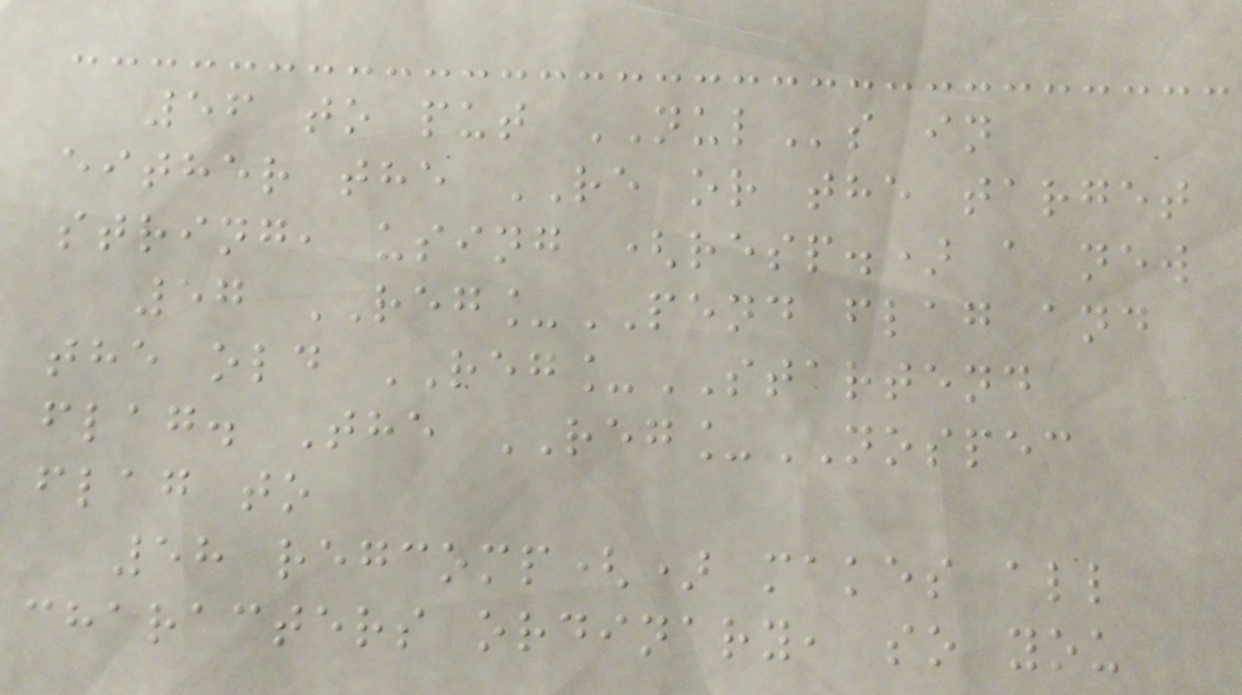56 to put NULs in
either the RE or the target
string, using (resp.) a new
57 REG_PEND flag and
the old REG_STARTEND
flag. The REG_NOSPEC
flag to
58 regcomp() makes all
characters ordinary, so you
